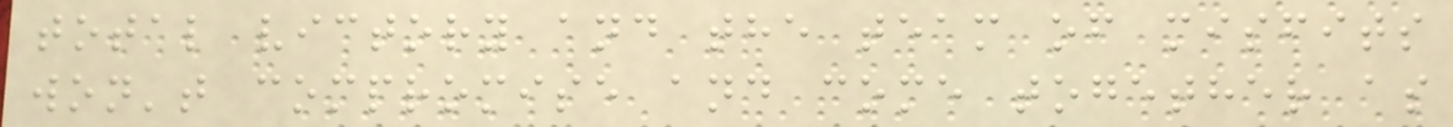total victory and the team of misfits
won't compromise and come together as
